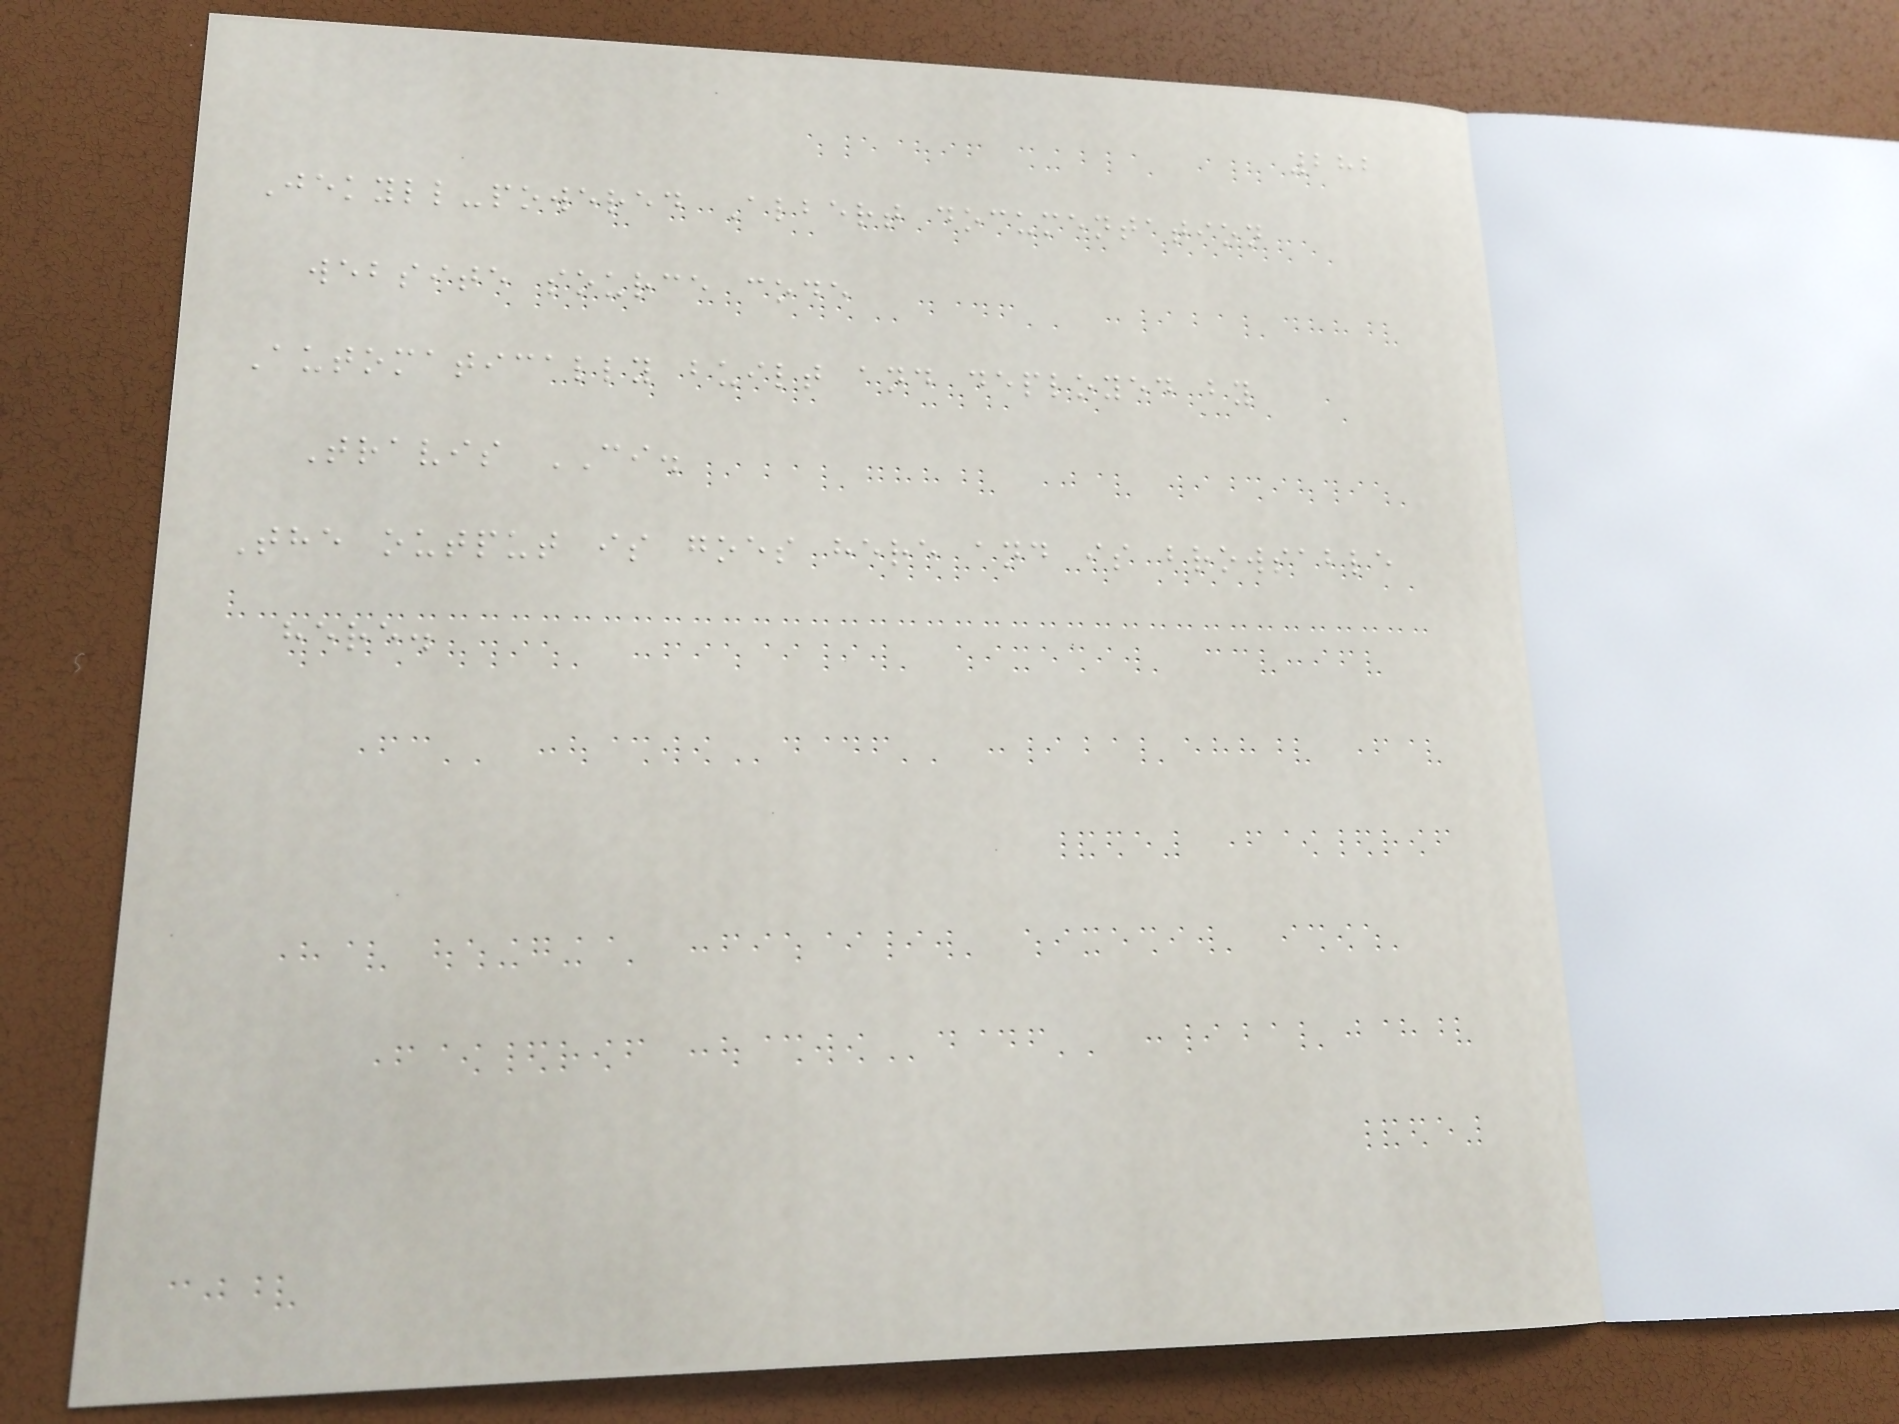282
Jekyll-powered Albert documentation
website source code
Automatically built and deployed by
Travis CI.
The output is goes here and is browsable
here.
